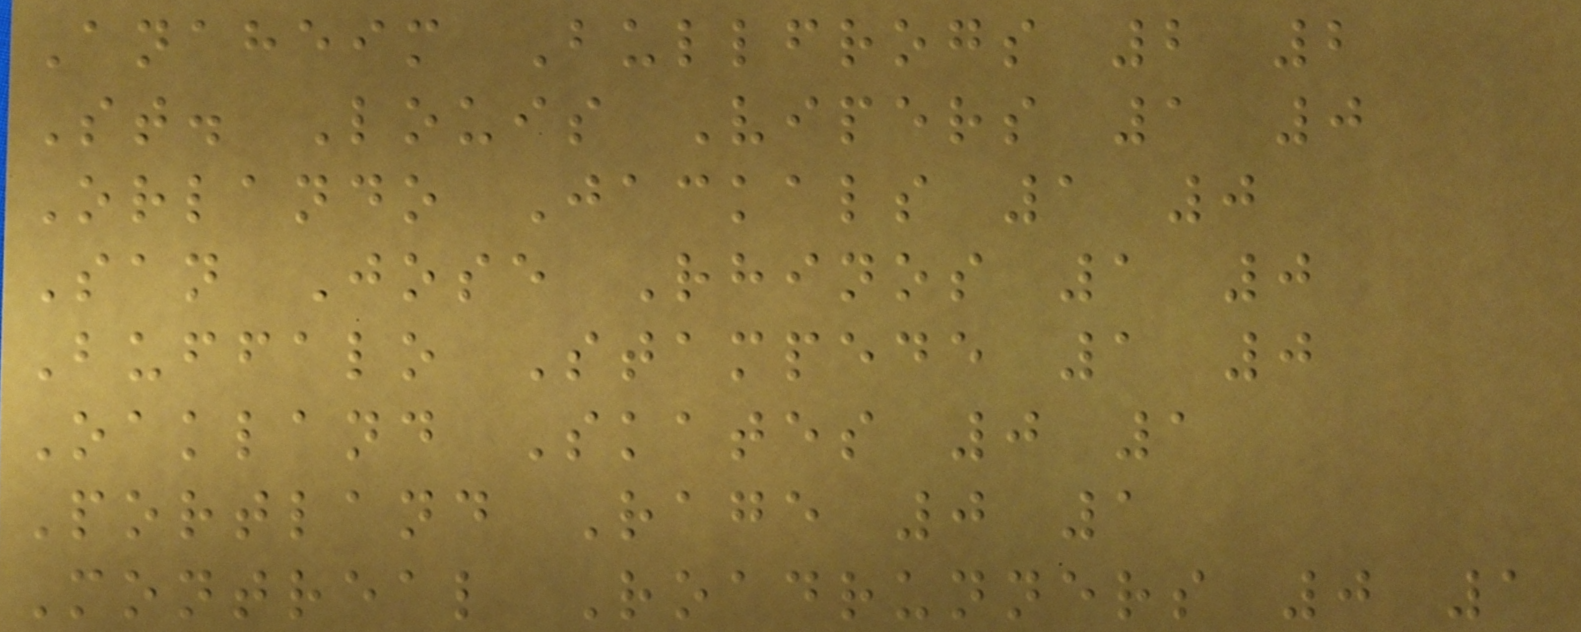Anaheim Bullfrogs 2 2
St. Louis Vipers 1 0
Orlando Jackals 1 0
San Jose Rhinos 1 0
Buffalo Stampede 1 0
Oakland Skates 0 1
Portland Rage 0 1
Montreal Roadrunners 0 1
